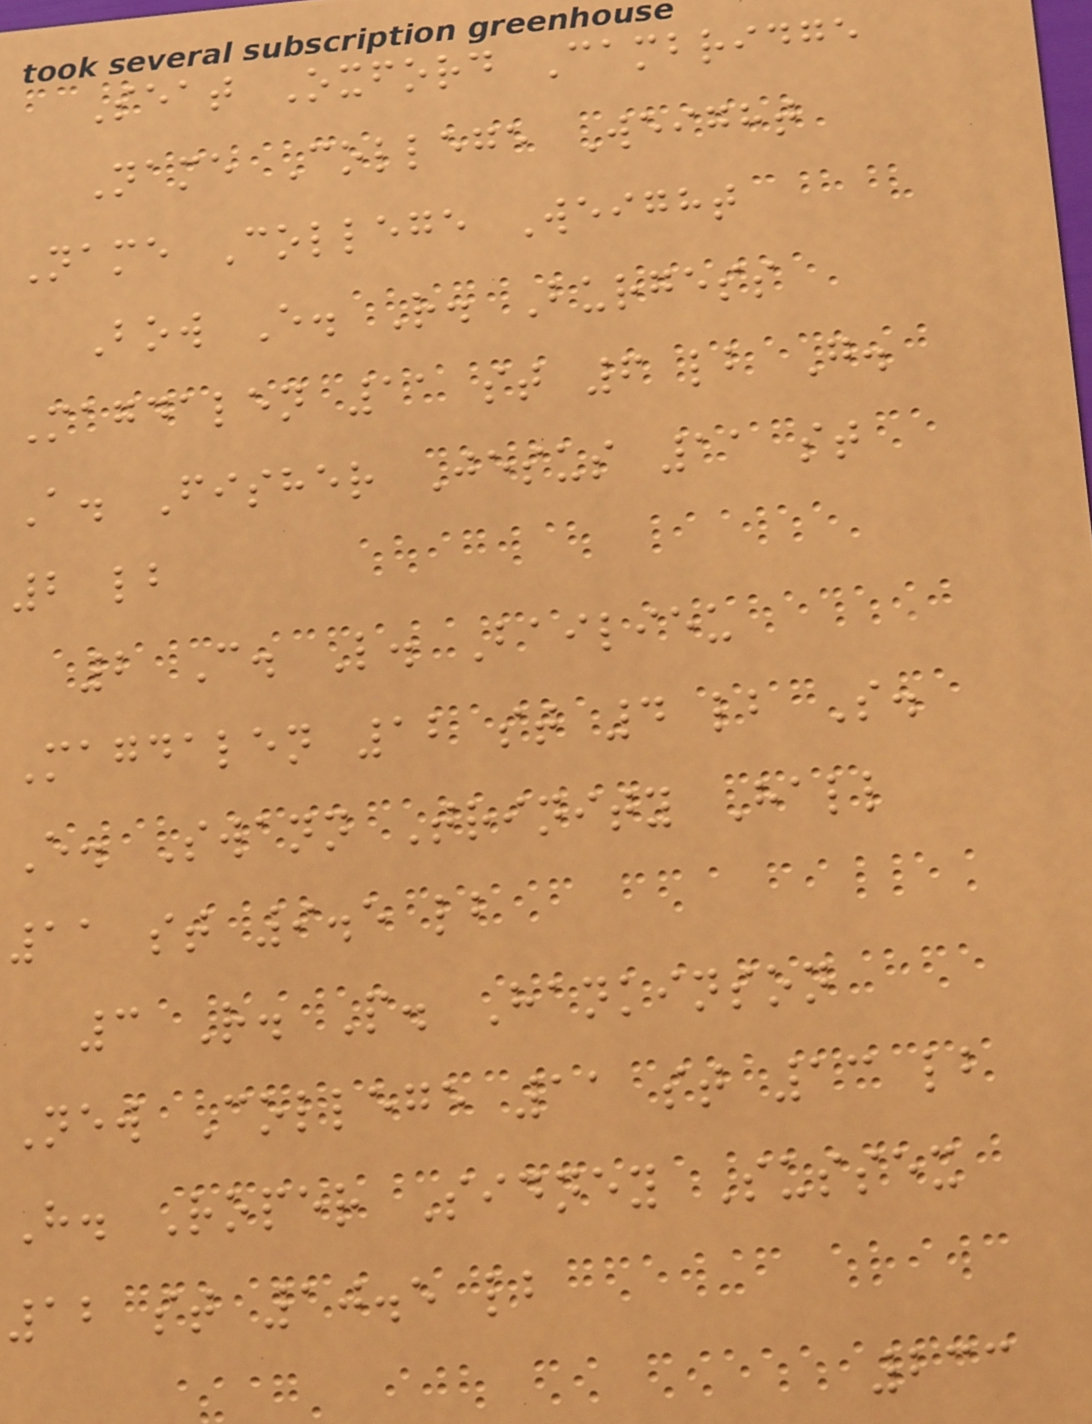Seat Oxford Cambridge
Name College Weight
Name College Weight
Bow E. R. Burgess
Magdalen 11 st 6 lb G.
A. Fisher Jesus 11 st
2 lb
2 C. L. Bailieu
Magdalen 12 st 4 lb S.
E. Swann Trinity Hall
11 st 9.5 lb
3 R. P. Hankinson
New College 11 st 13 lb
H. Roper Sidney Sussex
12 st 10.5 lb
233
